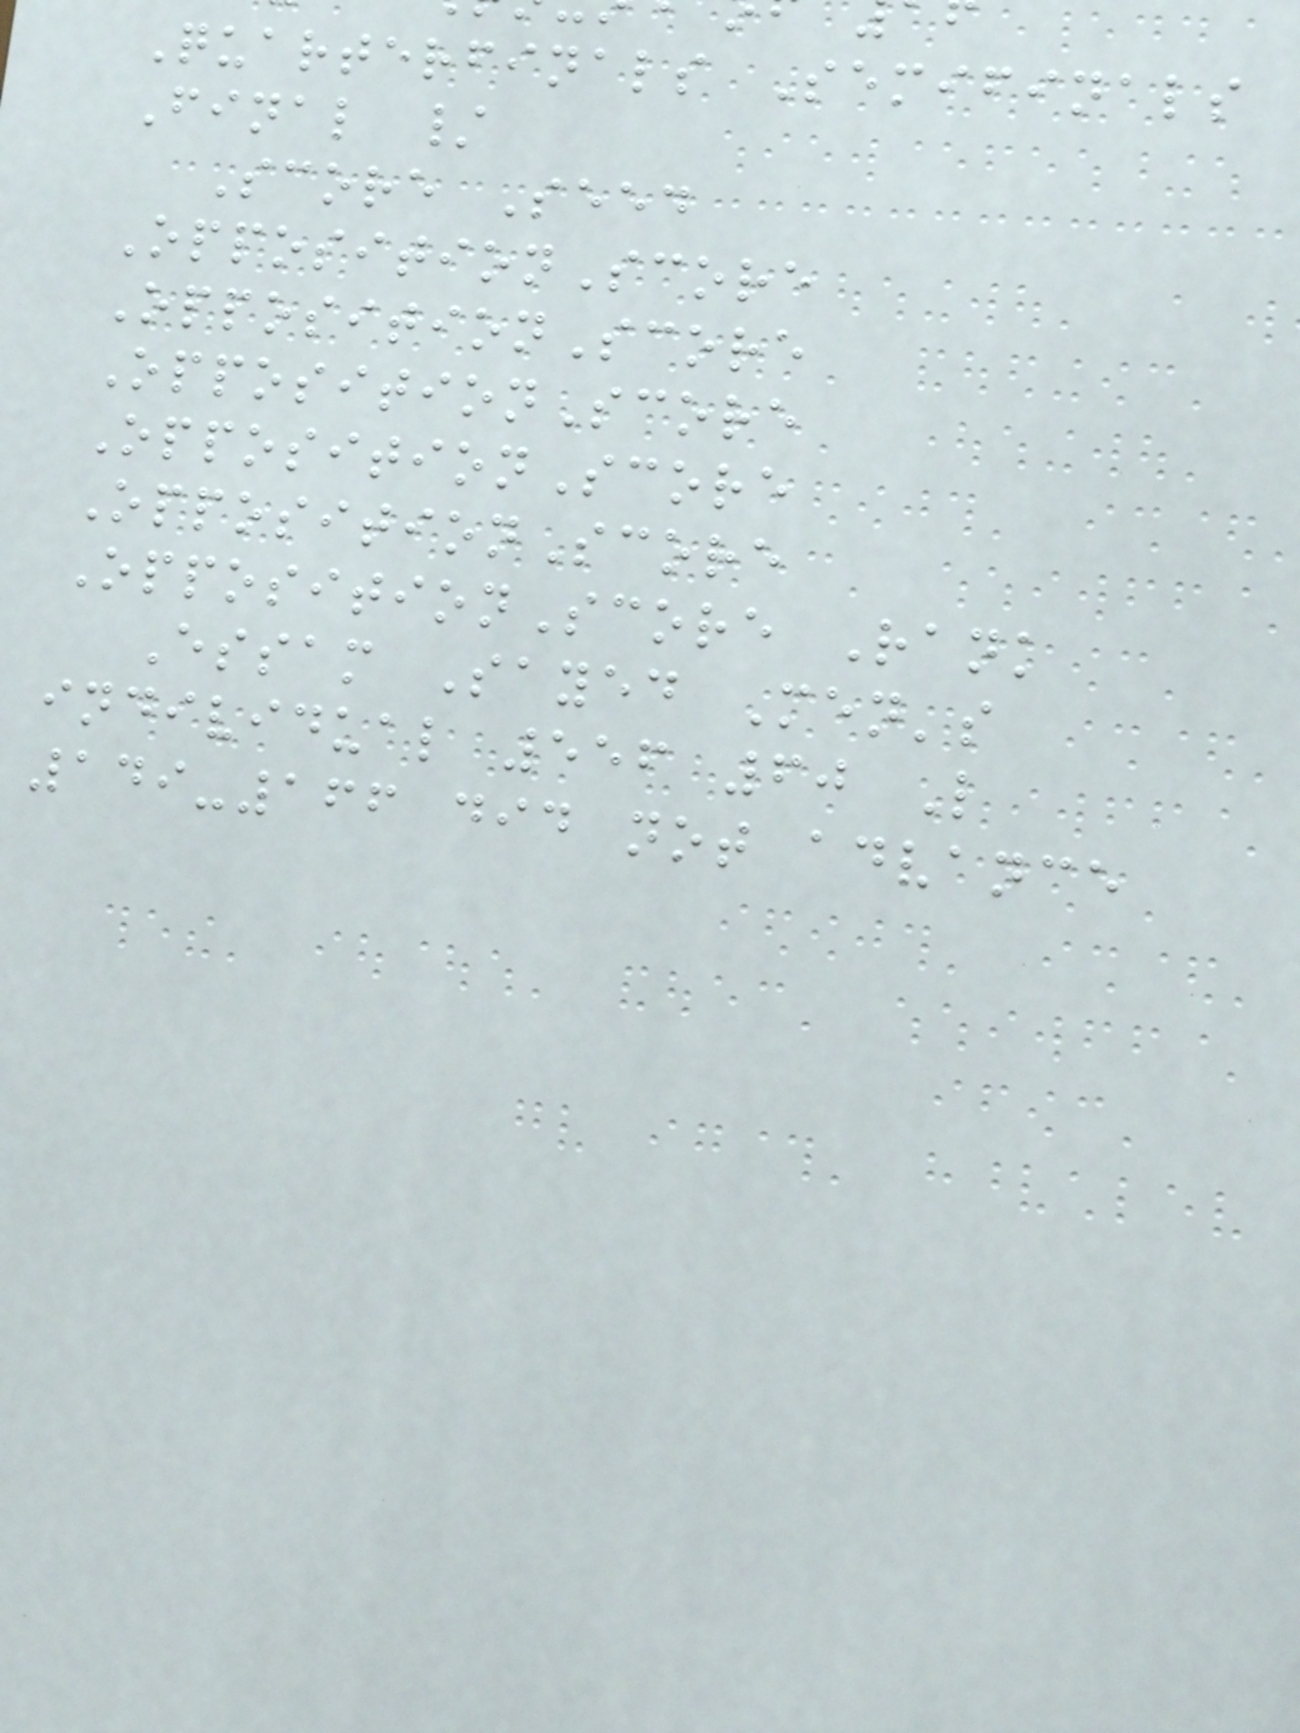Quarterfinals Semifinals
Final /
Score Seed
OppositionScore
OppositionScore
OppositionScore
OppositionScore
OppositionScore
OppositionScore Rank
Essam Sayed Men's
individual 556 60 L
149-166 did not advance
